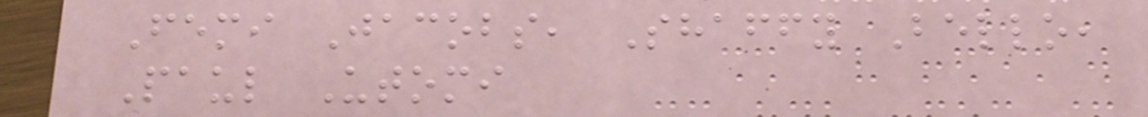Femi Jacobs, Shaffy Bello,
Paul Utomi
